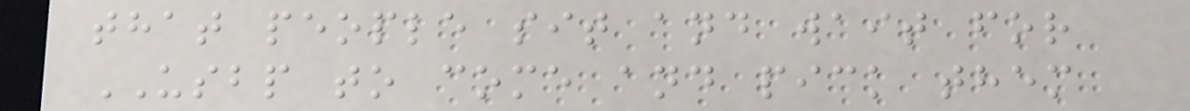that people sit and wait for
USBP to come and pick them
